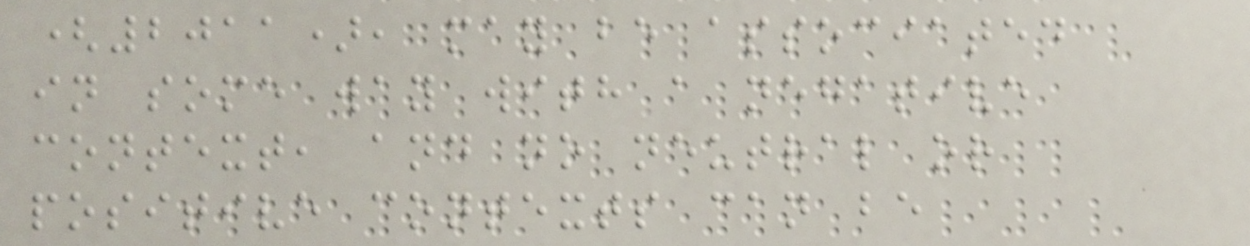(2011), may be associated
in some way with a negative
context, and no neutral or
positive contexts can be
